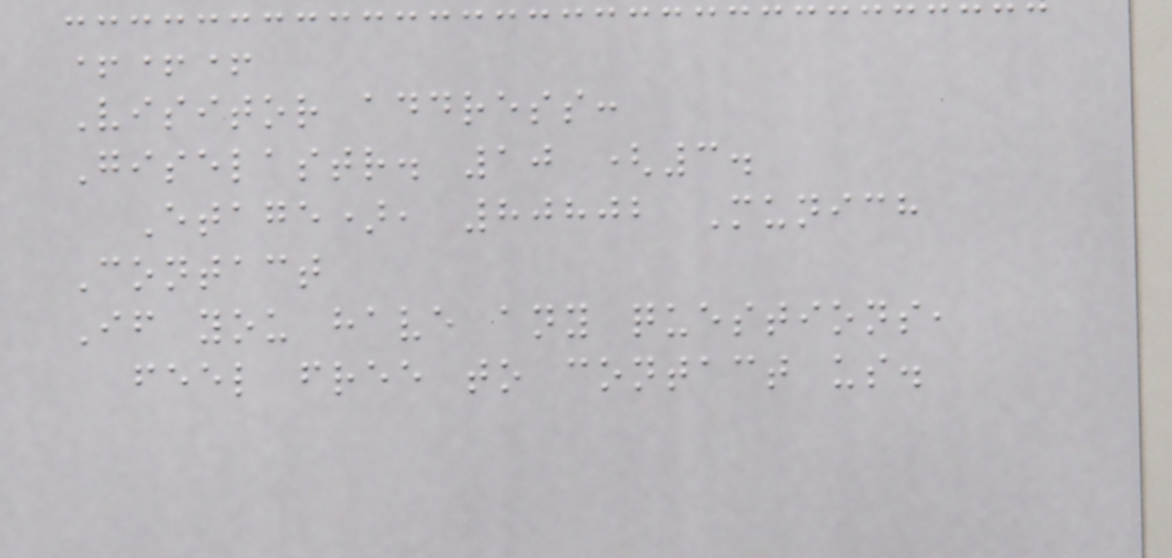+++
Visitor address:
Giselastr. 10 (3.
Etage), 80802 Munich
Contact
If you have any questions,
feel free to contact us.
